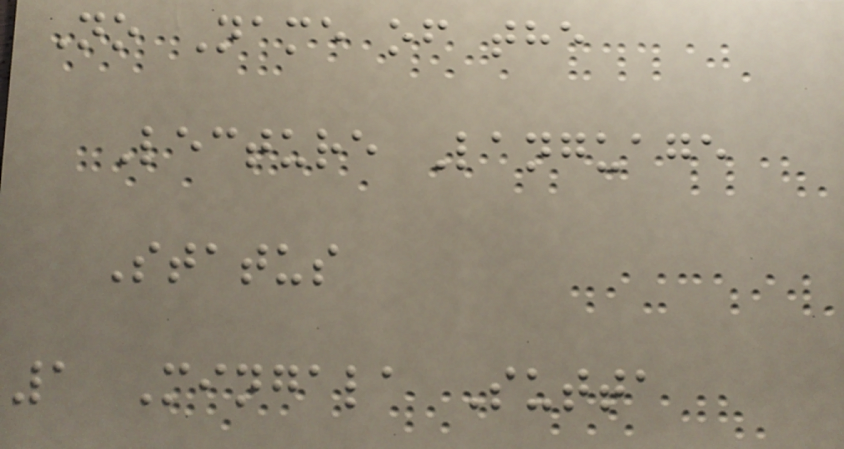No Name of the
Lecture Language
Status
1 Mingala Sutta
